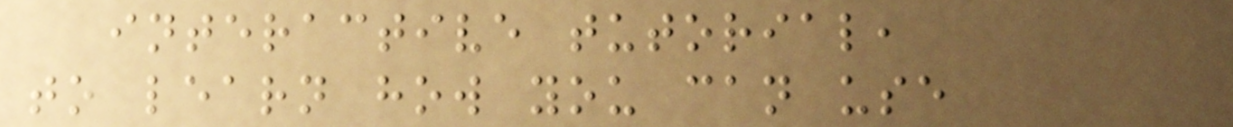interactive tutorial,
to learn how you can use
